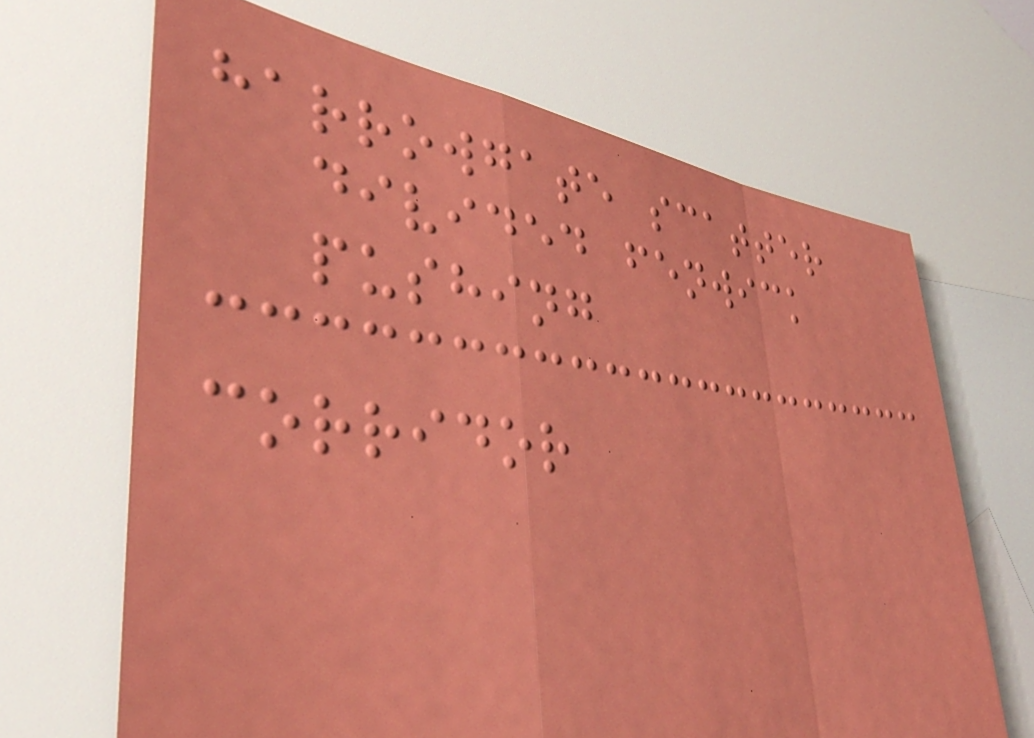harrowgate scatter
divided fenwick
pushing
corridor
